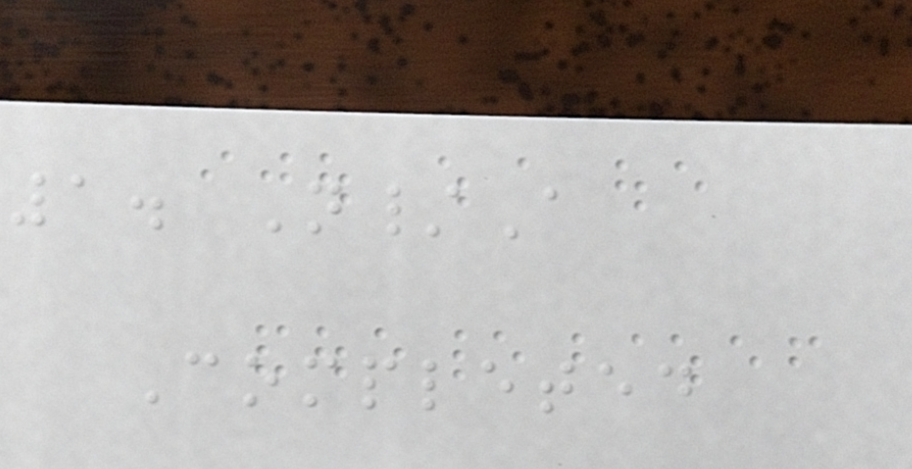1. N/A
Completed
